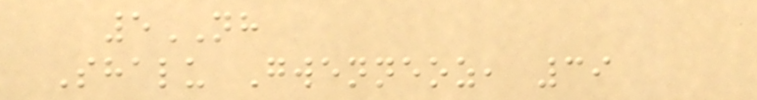5NH
Shalu Gwenneoz, 39
